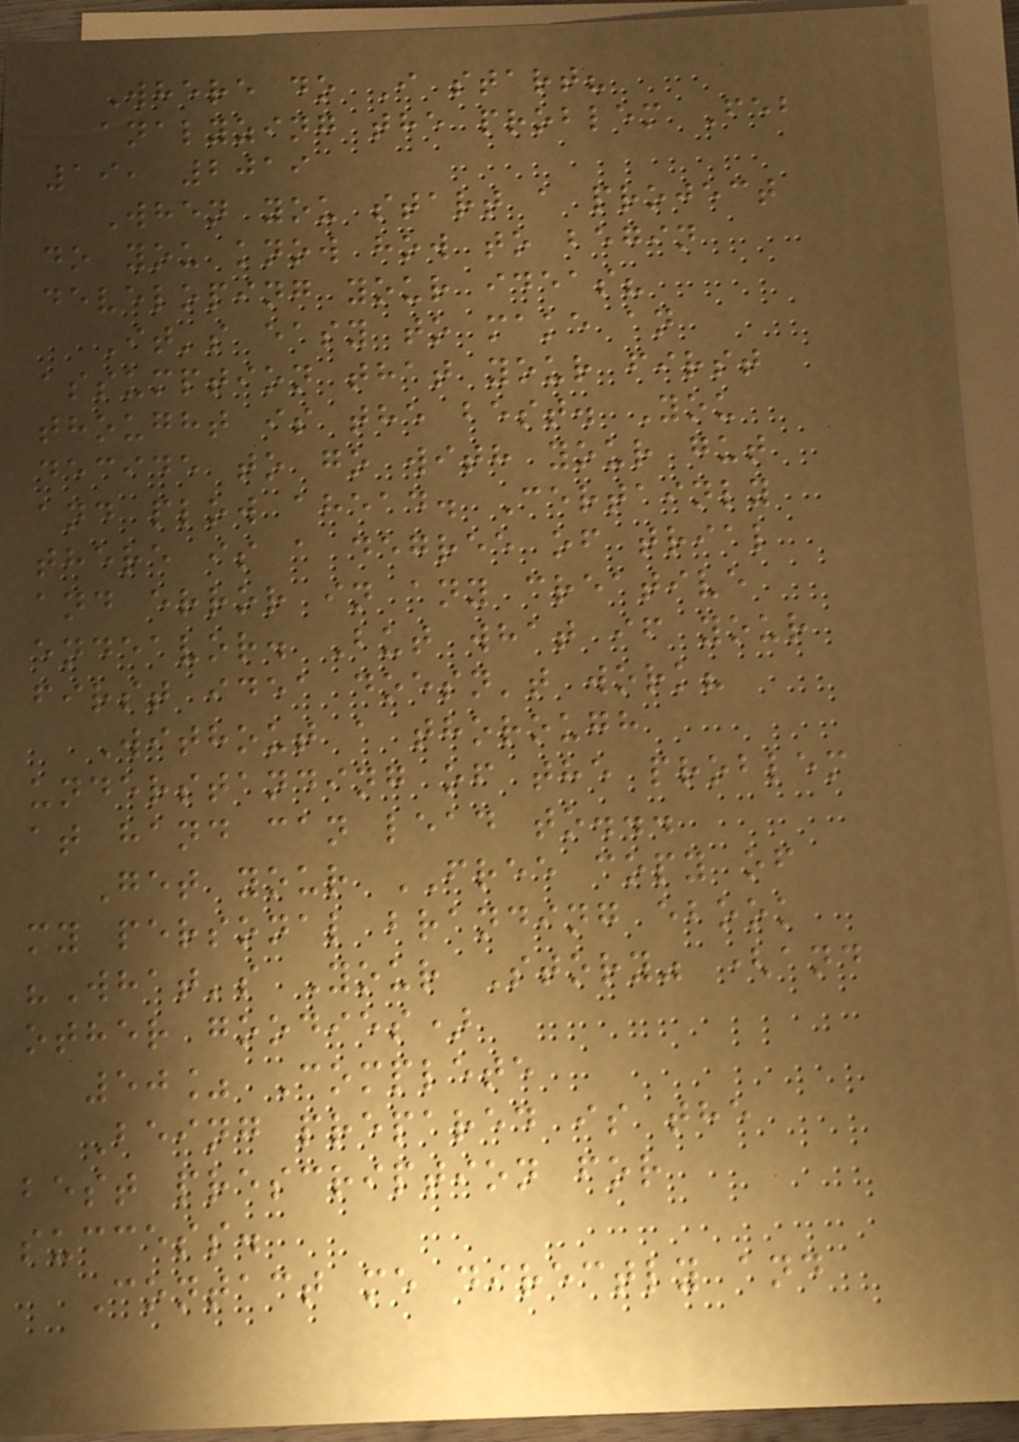Where do I start?
analyzing the problem Feb
19, 2019
When you start a project
do you know how to begin
developing your ideas?
It's easy to make an
assumption that your first
thought is the best. You
decide to go with your gut
and plow ahead. Certainly
there is a degree of trial
and error in any creative
endeavor. But what if your
first idea doesn't work?
Without a thorough
understanding of the problem
at hand can lead to...
Get your FREE copy of
my personal branding ebook
"What's Your Story" (and
other goodies)
50% Complete
Being prepared is the
best prescription for
success.
Contact me directly and
